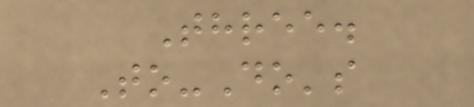Three.
To-Do's
